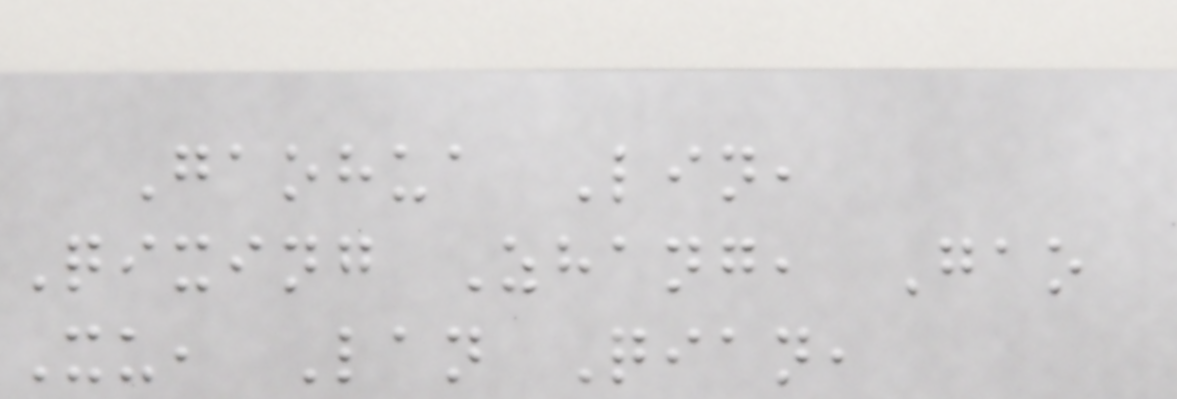Gaohua Lin,
Qixing Zhang, Gao
Xu, Lan Qian,
